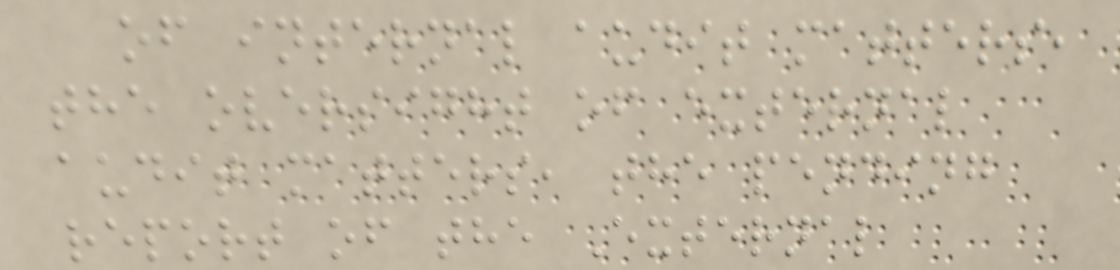of internal audit matters,
the oversight of external
audit matters, the pending
report of the External
